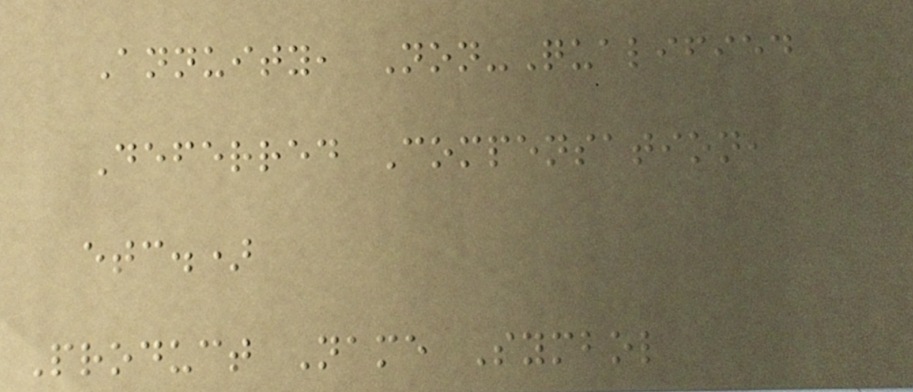Annuity, Non-Qualified
Deferred Compensation,
etc.)
Product Name Symbol
